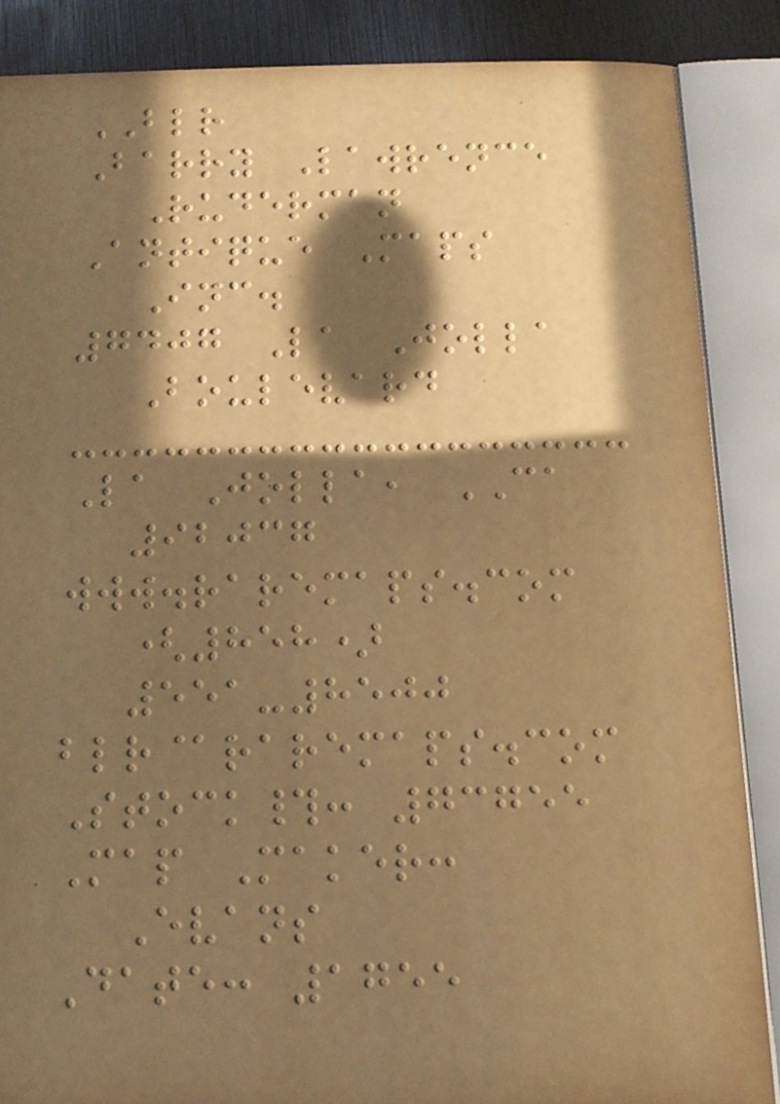BLR
Barry Lawrence
Ruderman
Antique Maps
Inc.
7407 La Jolla
Boulevard
La Jolla, CA
92037
www.raremaps.com
(858)
551-8500
blr@raremaps.com
Stock#: 73755
Map Maker:
Evans
Date: 1755
